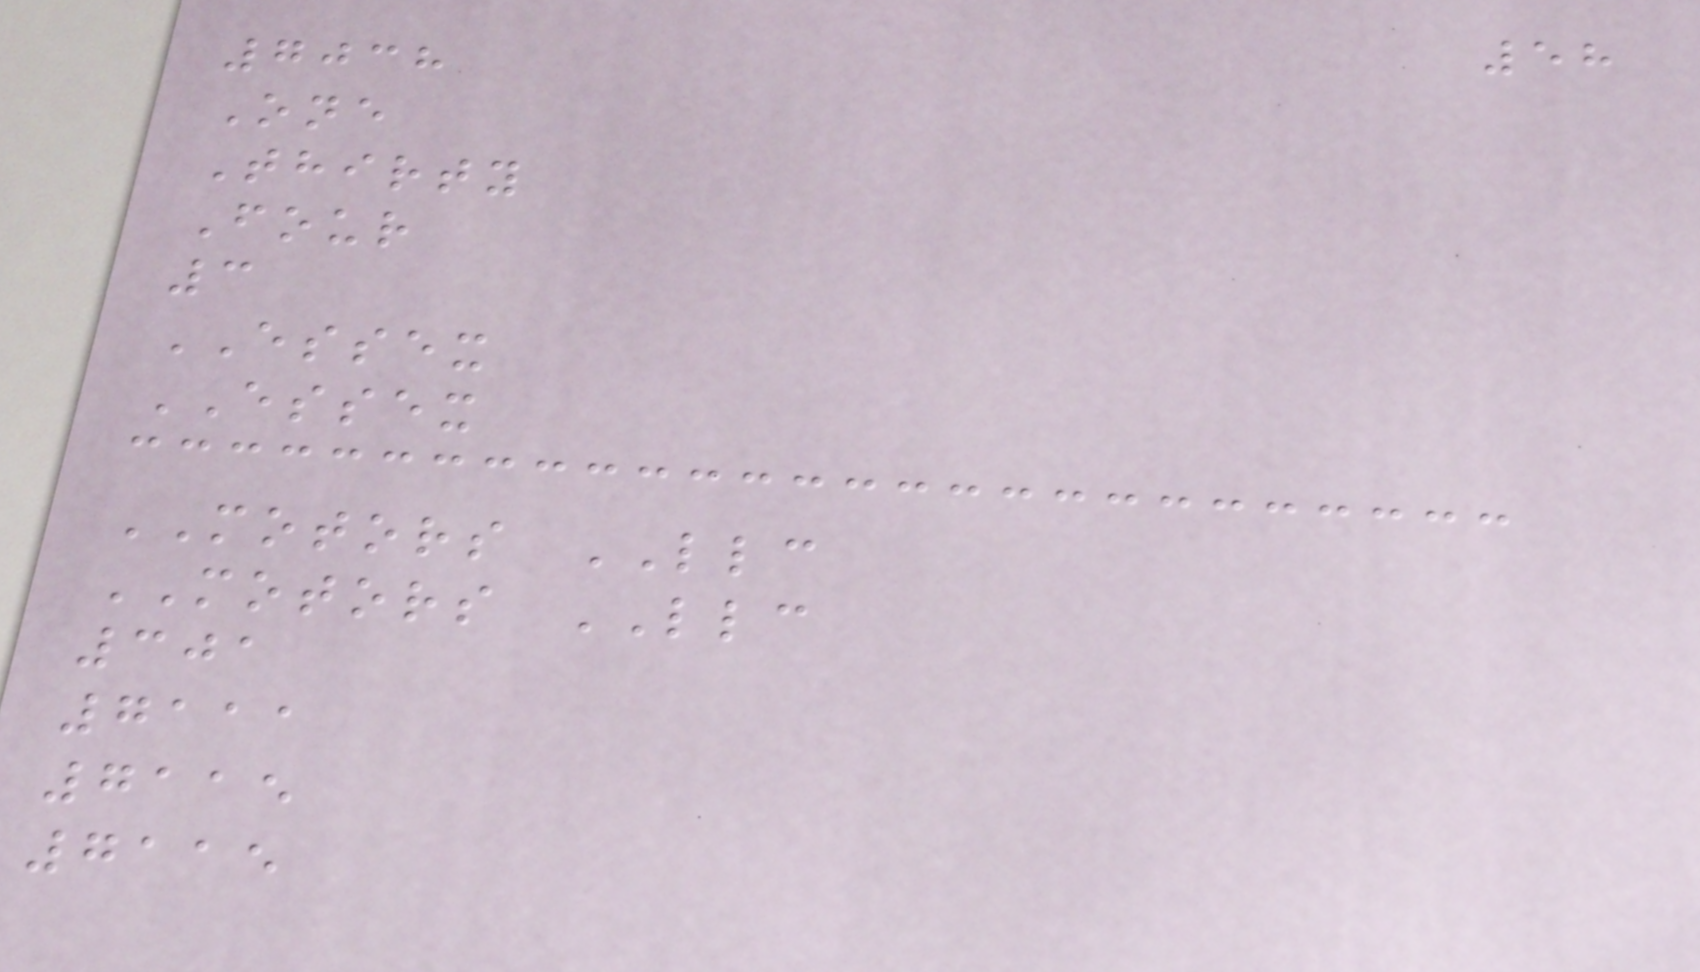58
7038
One
Thirty
Four
3
ESSEX
ESSEX
MOTORS LLC
MOTORS LLC
301
7111
7115
7115
